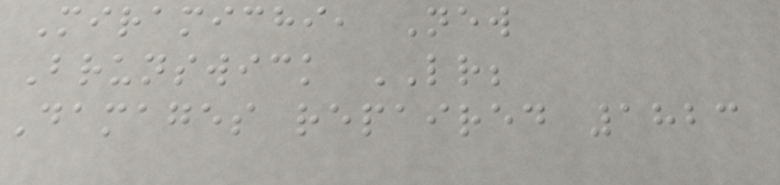Miramichi, New
Brunswick LR;
Damages repaired 1823
